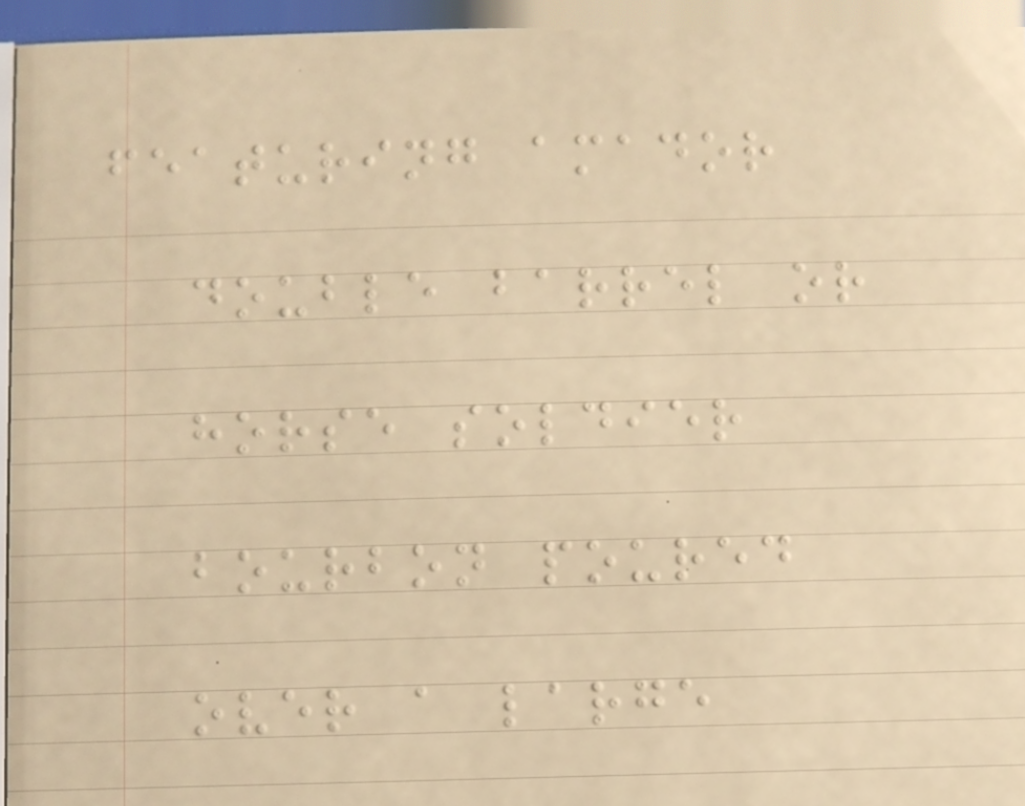featuring amador
double barrel or
horse soldier
bourbon poured
over a large
